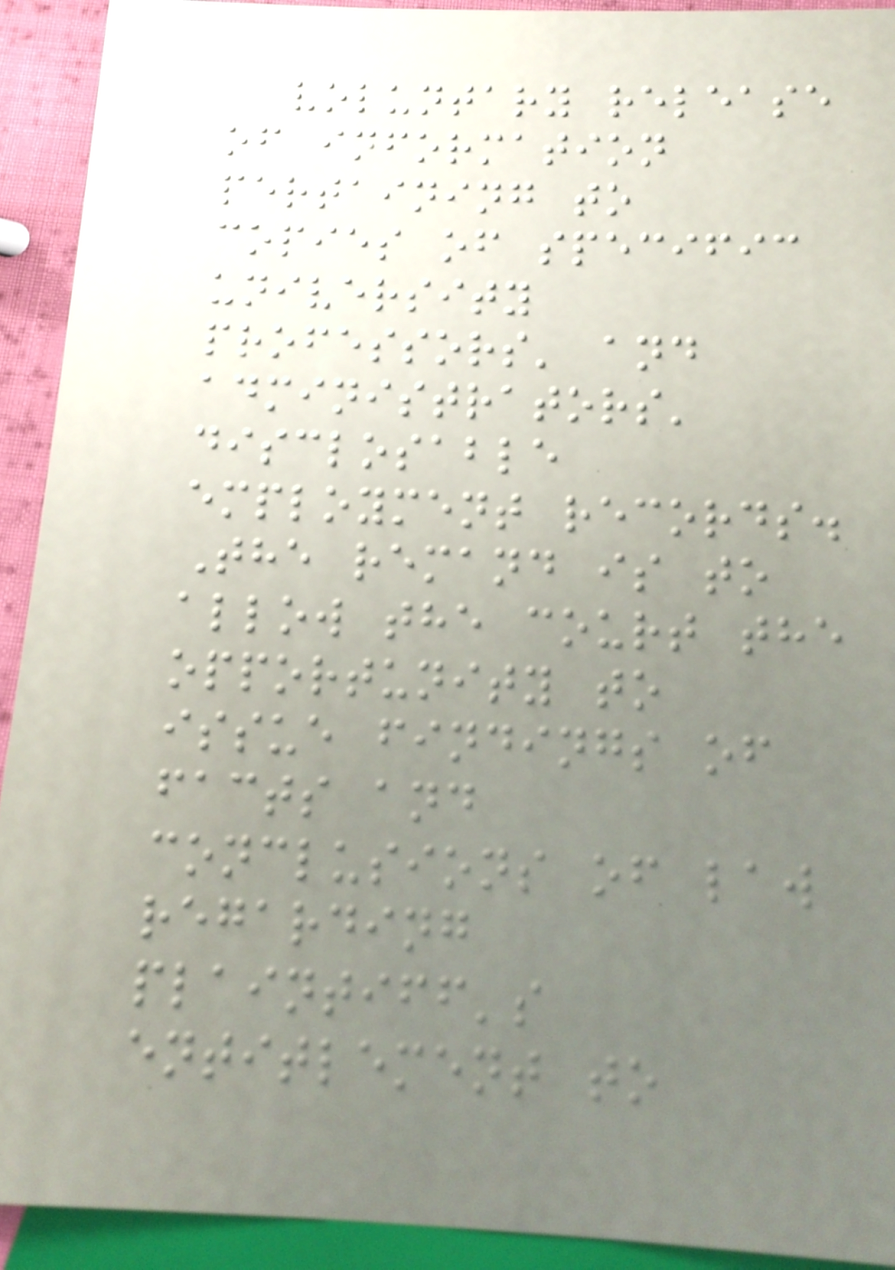voluntary release
of information
pertaining to
copies of specific
university
professors' and
administrators'
disclosable
employment records.
The remand is to
allow the court the
opportunity to
issue findings of
facts and
conclusions of law
regarding
plaintiff's
entitlement to
